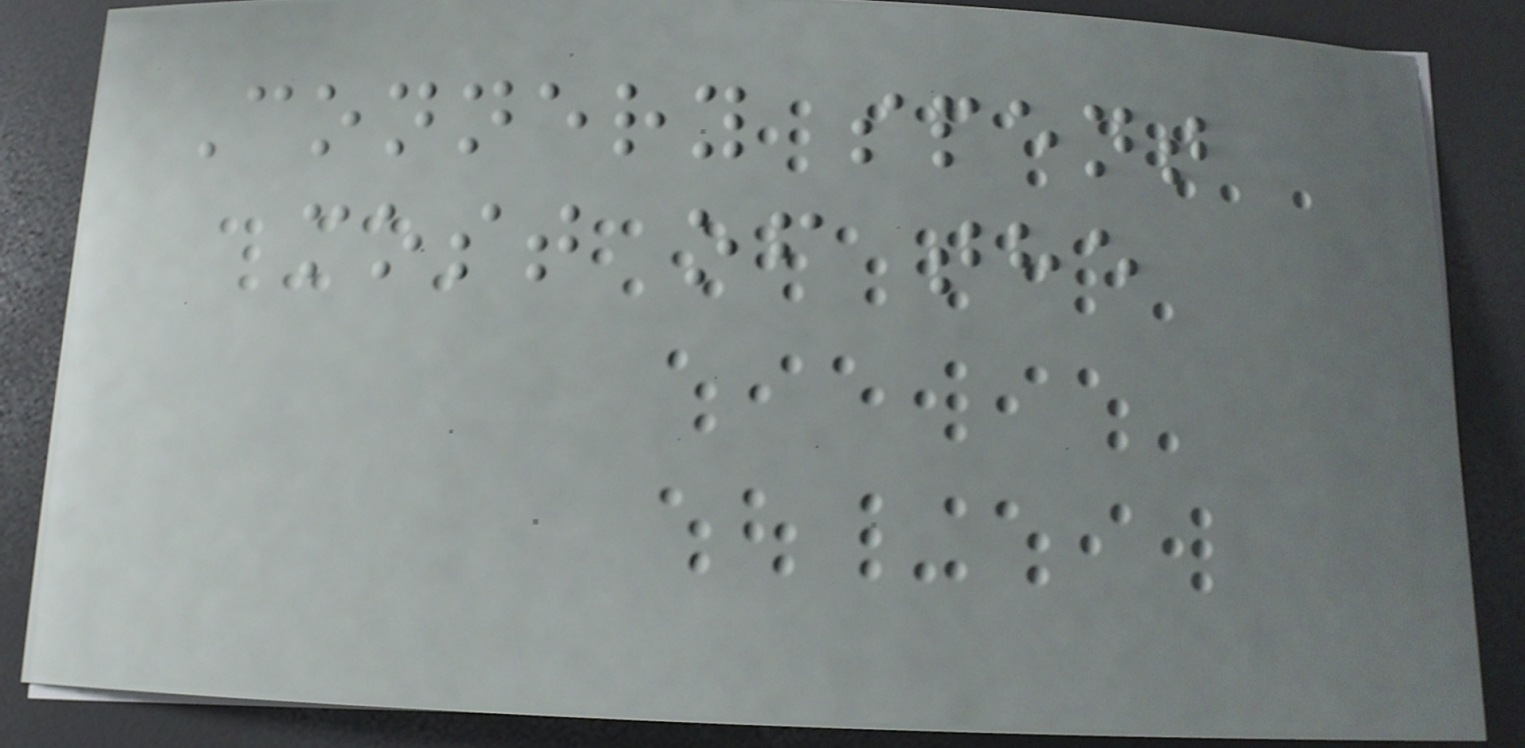Connery spent
most of the
